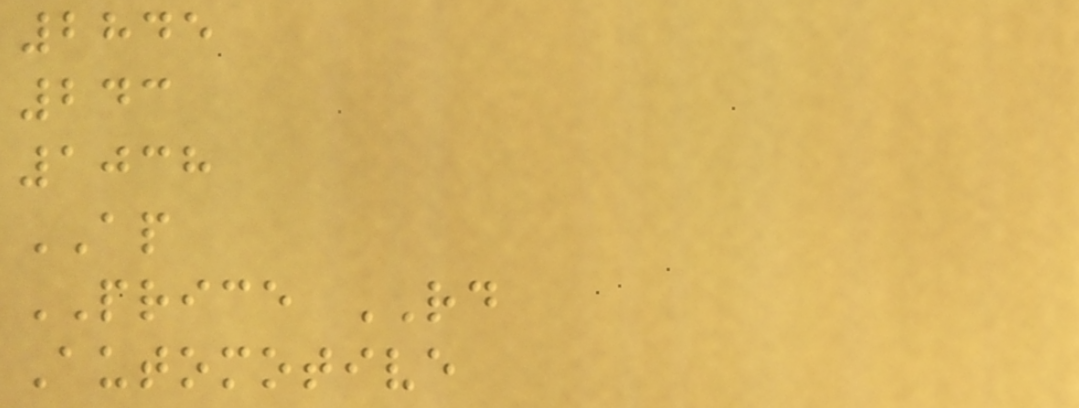2845
243
1038
AP
PRICE RD
Automotive
